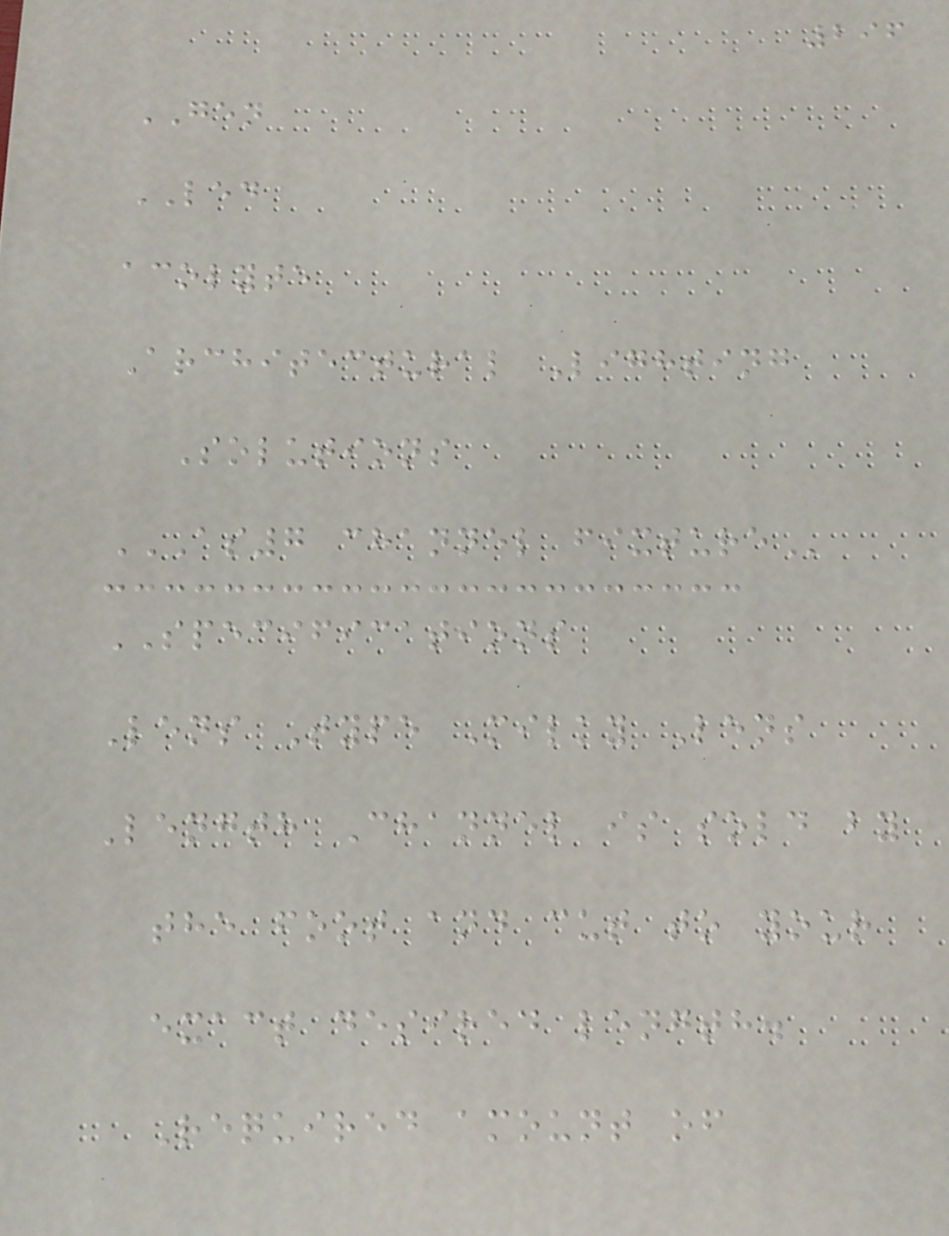296
GEN
LED
acolyte
Architectural Lighting
Solutions
AS7 CHANNEL FIXTURE
SPECIFICATIONS
Lens Type Milky Lens
Length Channel is sold by
the foot and cut to your
exact desired length.
Required amount of
